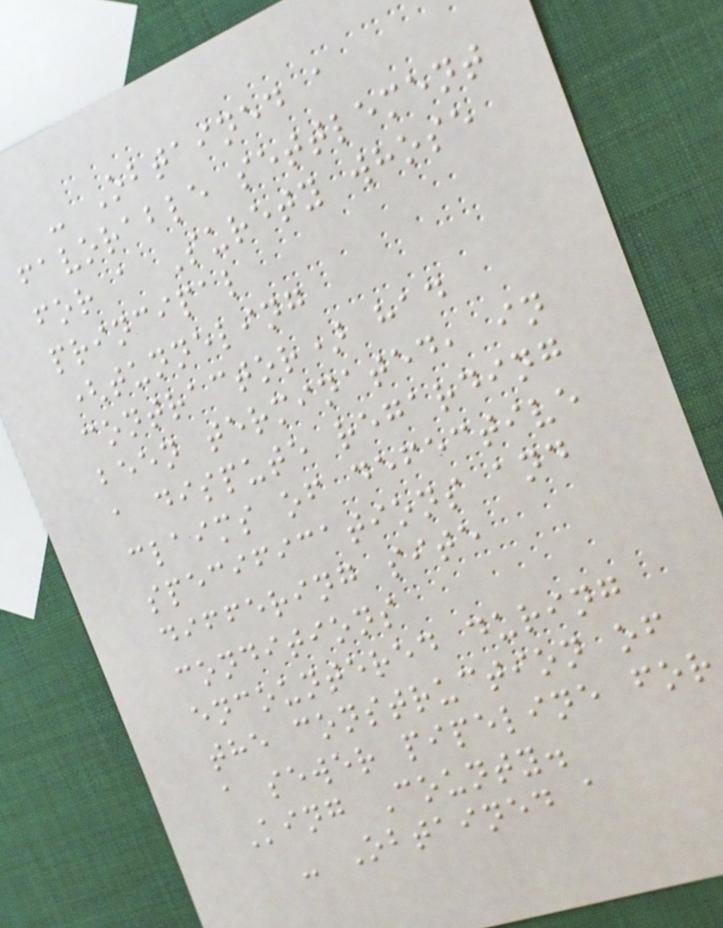- Obtained a
favorable settlement
for a Surety whose
principal
(tunneling
contractor) had
been terminated, in
a dispute regarding
claims of defective
specifications and
differing site
conditions
encountered during
the construction of
a sewer pipeline for
King County.
- Obtained a
